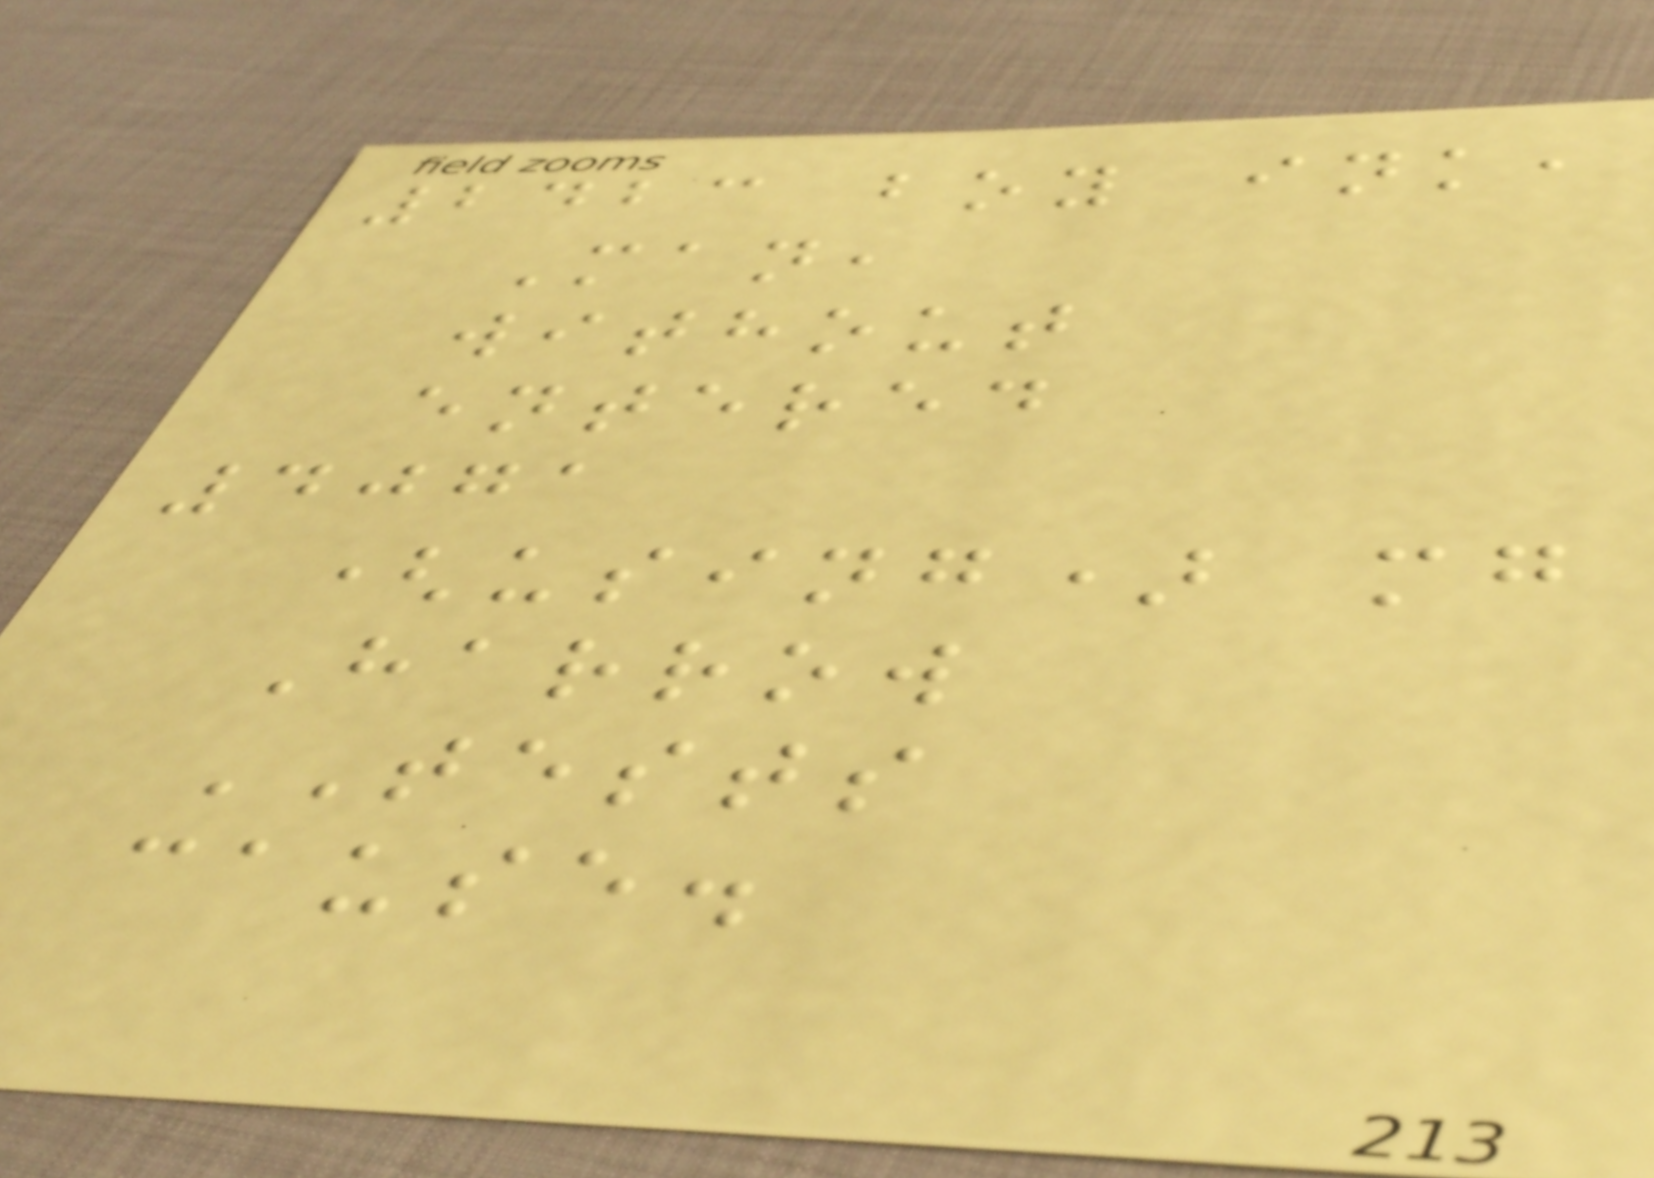2423 boy ink,
Man,
without
entered
4071
(using) mg
Harrow
TESTS
cause.
